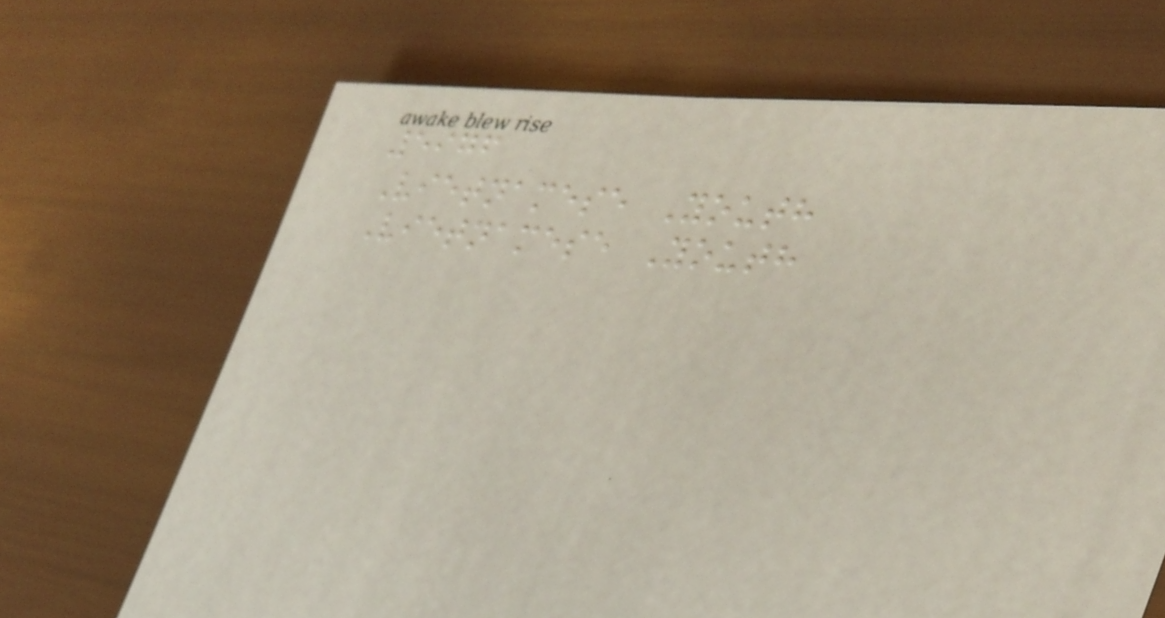5976
Vietnamese Youth
Vietnamese Youth
